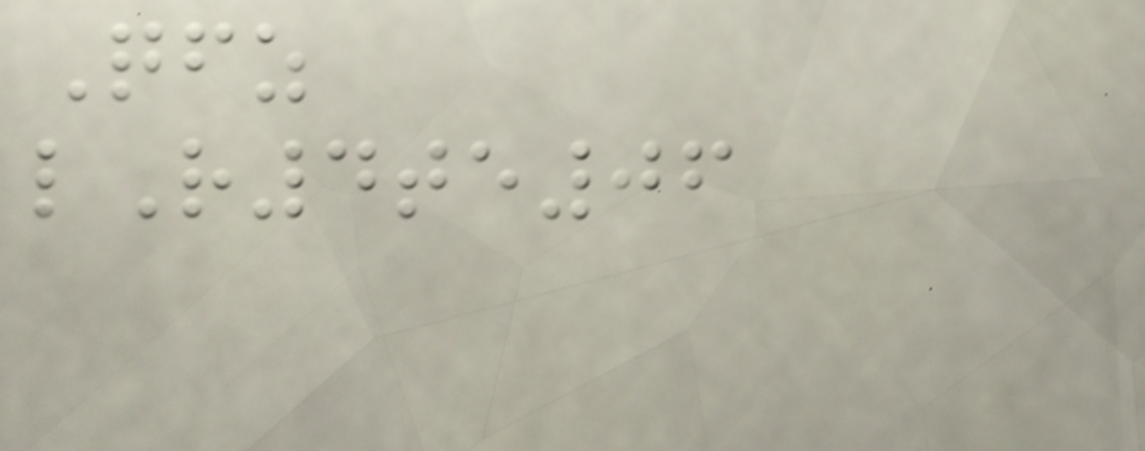Qfz
lR4te06
